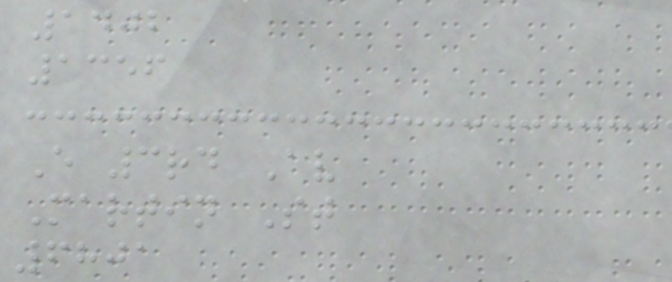1402
1356
E 3rd Av
Martin St
6801
